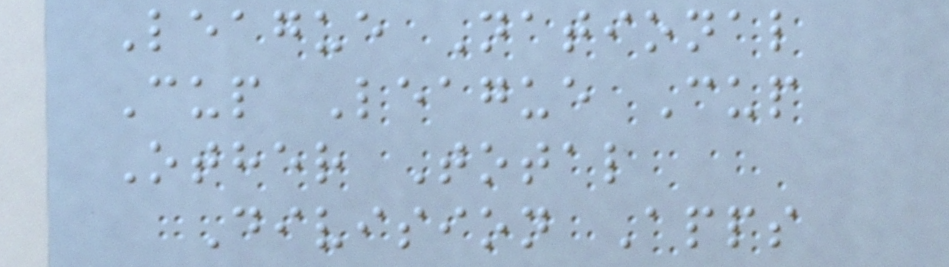League National
Cup League Cup
Other Total
Division Apps
